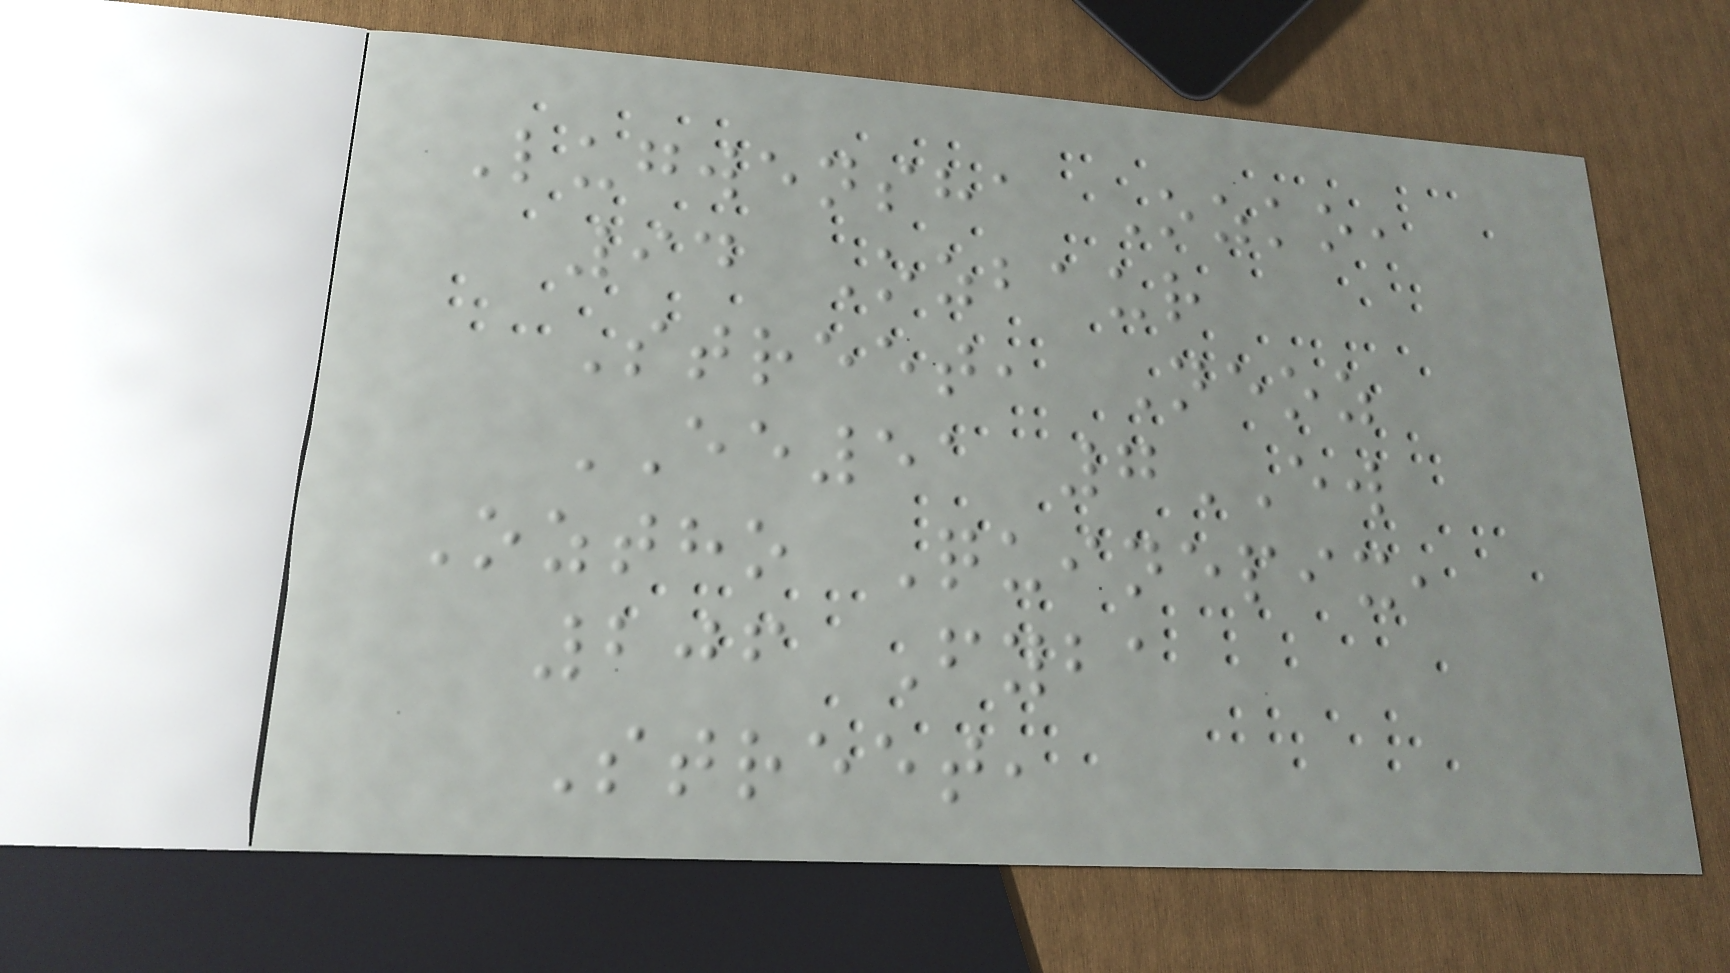Lugwensha Ozko,
94 Ozbaur
Street, Neoz
EE51 7EW
Oztho Quinepix,
206 Fyba
Street,
